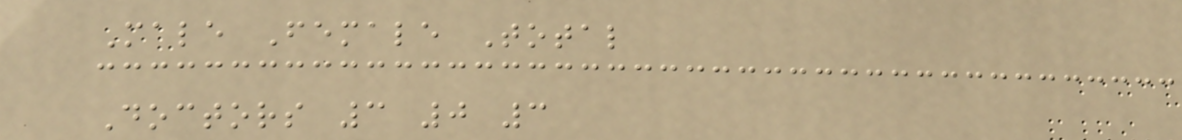Male Female Total
Doctors 3 0 3
